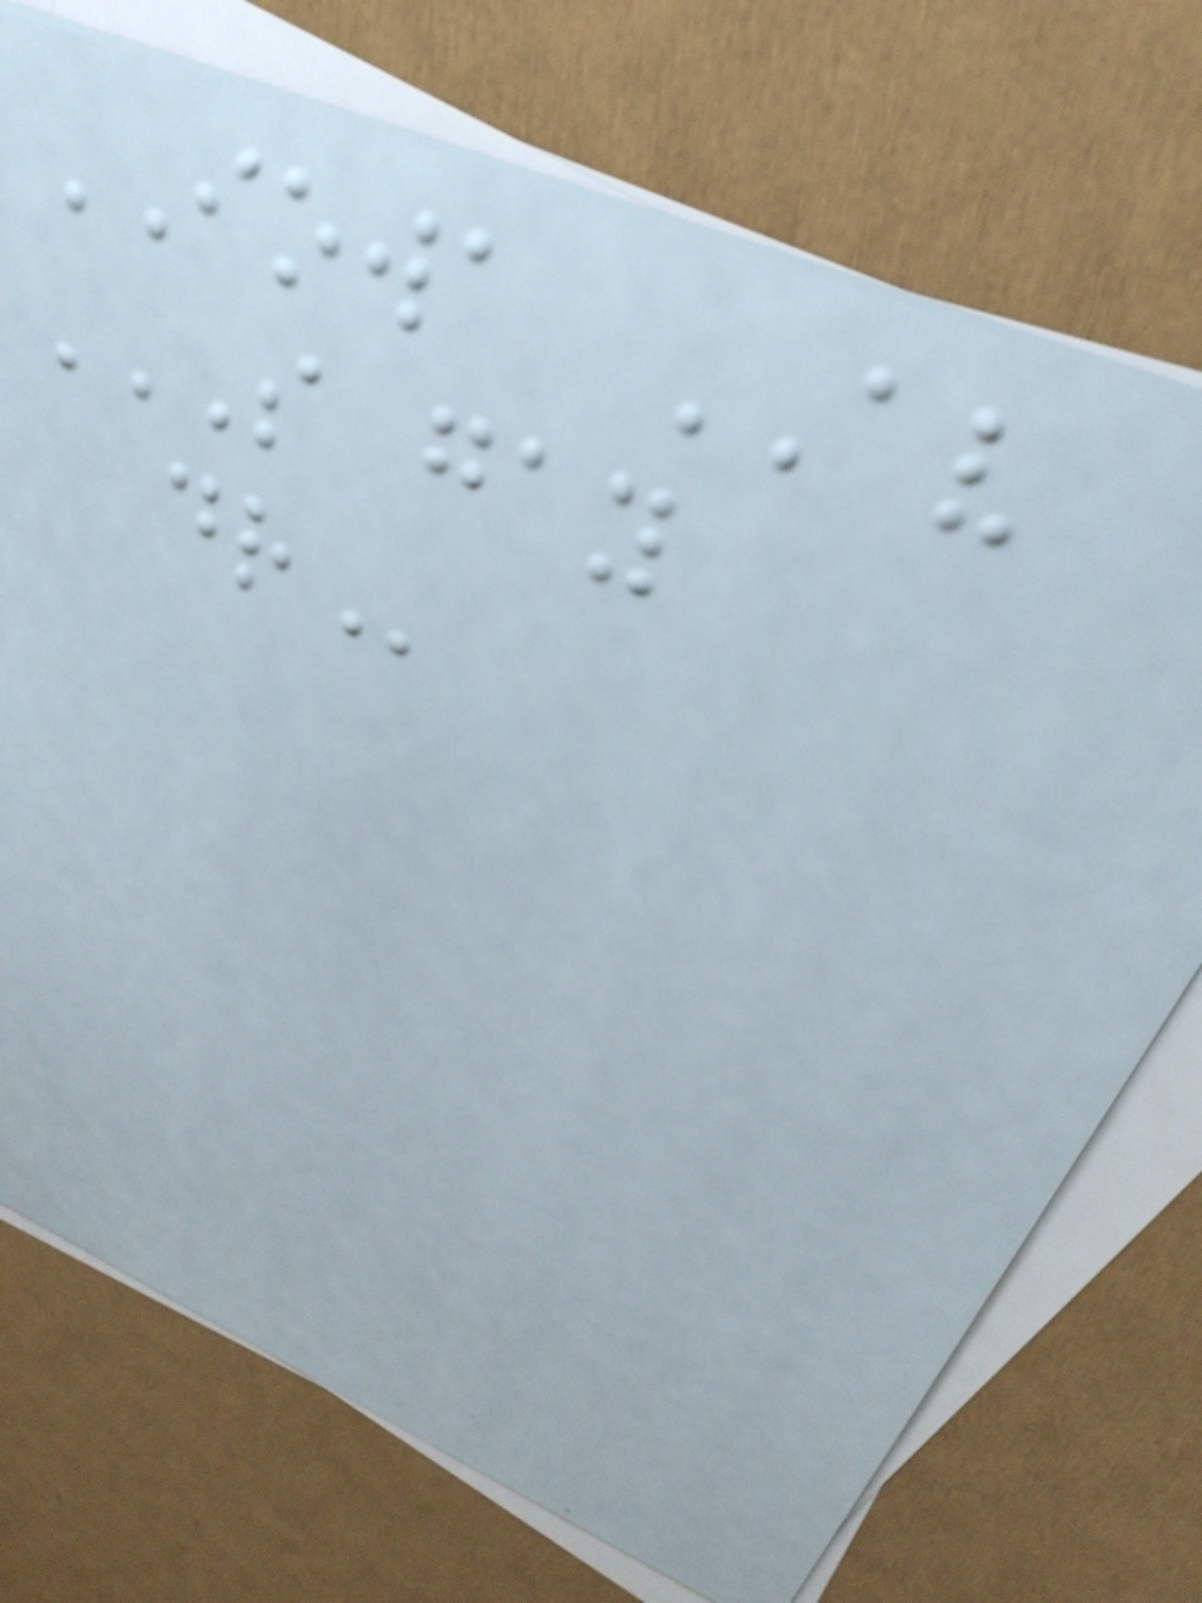IOWA AV
S GAY
DR
